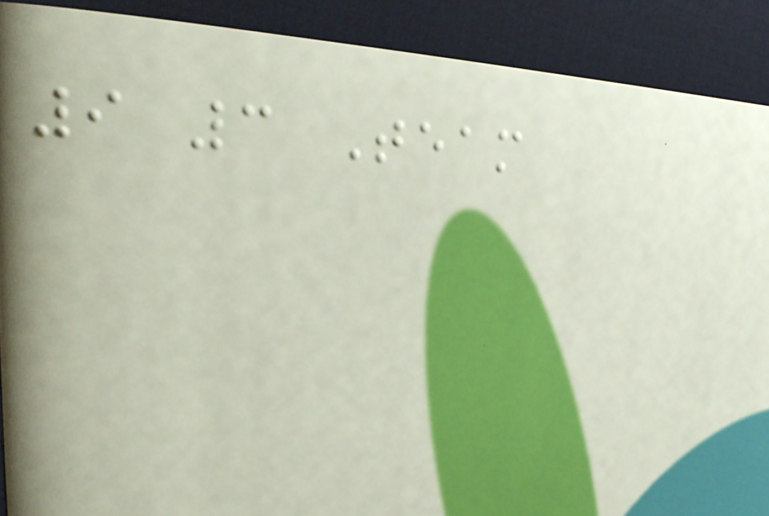9 3 Team
